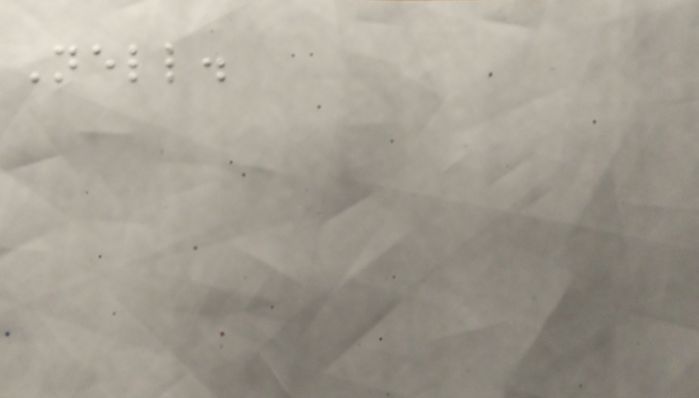Nell.
